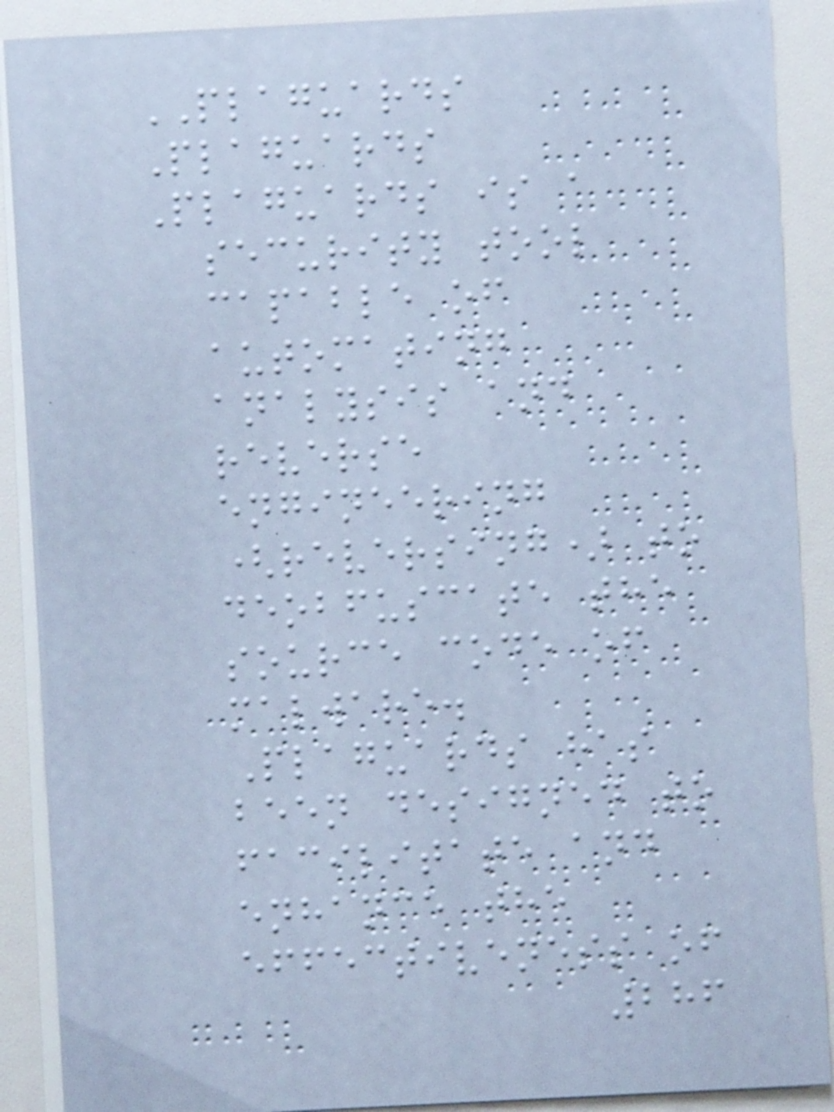PLAGUARDS
Plaguards
Plaguards is a
security tool
capable of
automating
analysis and
reverse
engineering
(reversing) to
deobfuscate the
source code of
malware.
Plaguards has
been designed to
facilitate and
enhance the
effectiveness of
286
